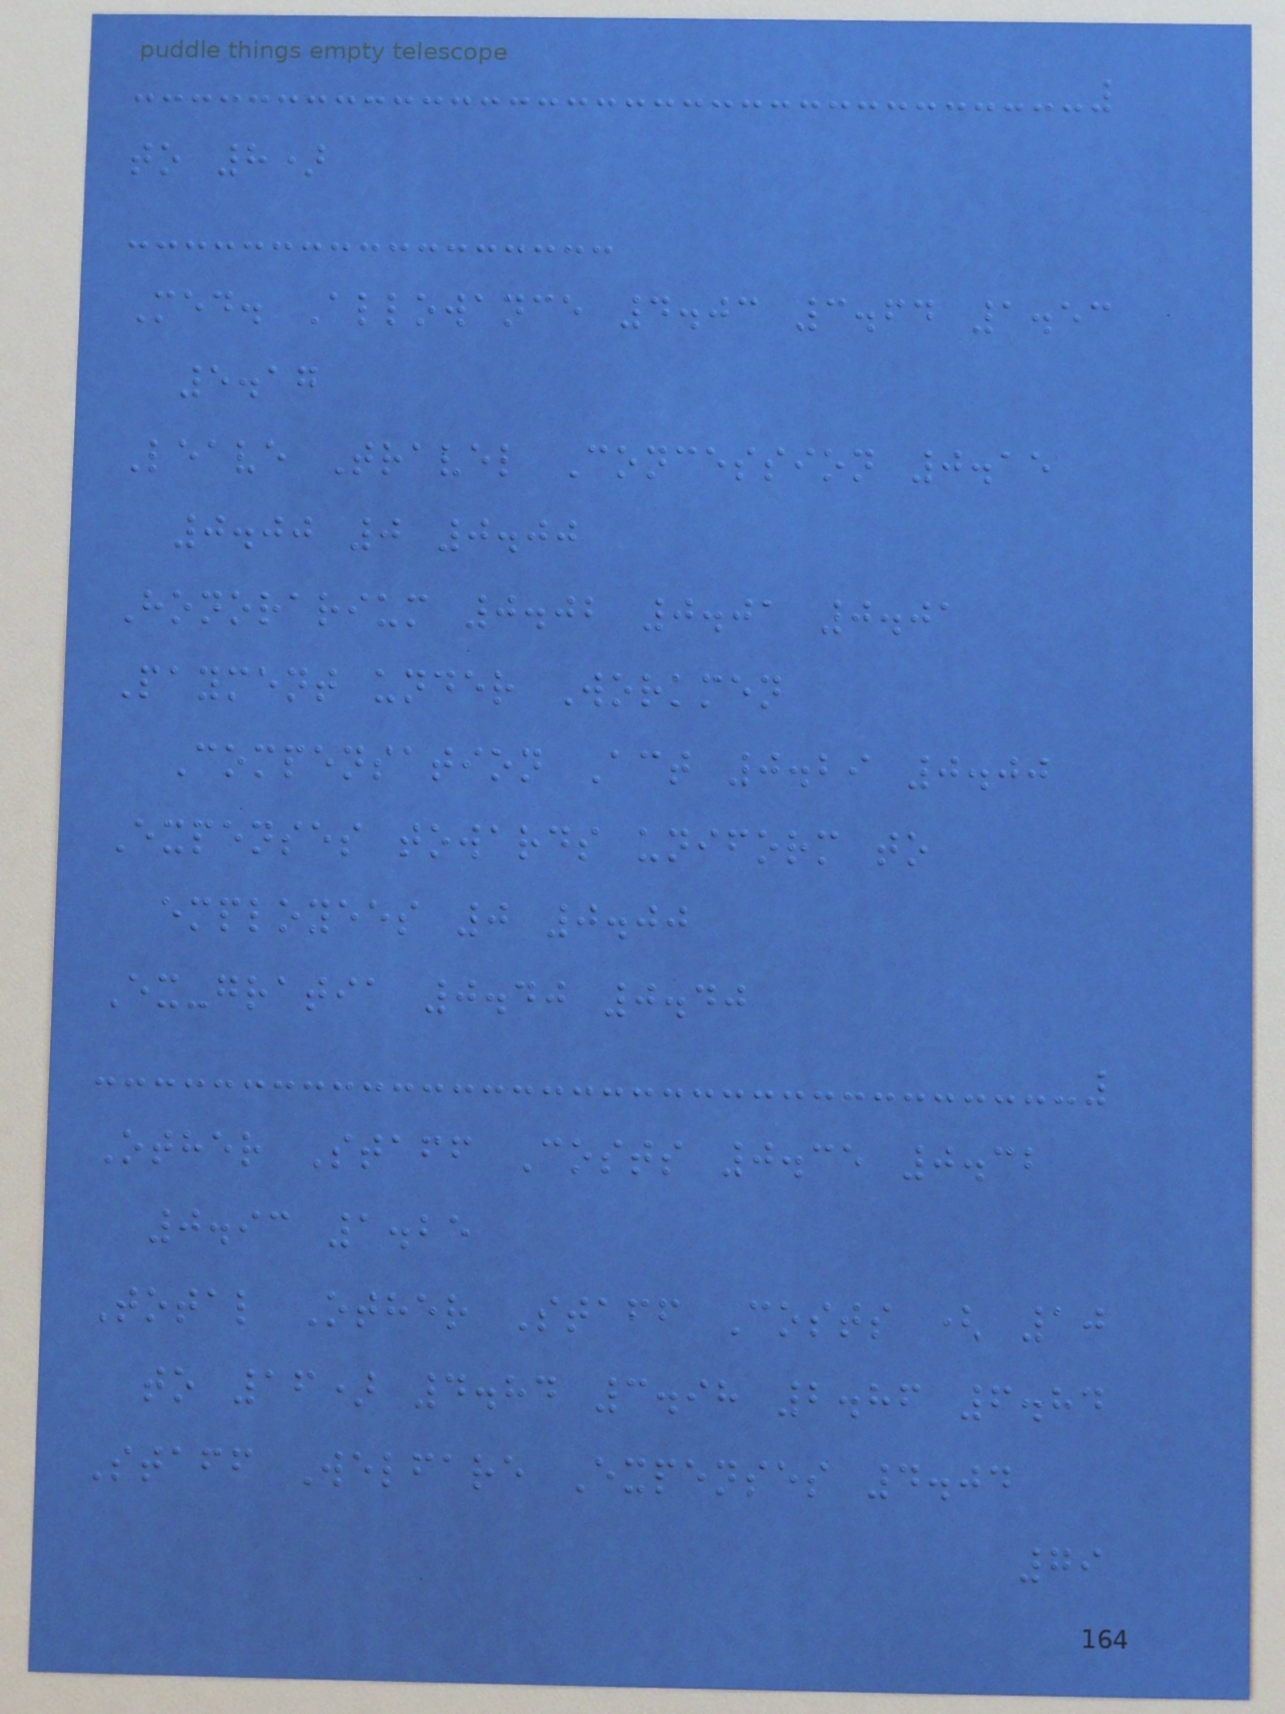to 8)
Med. Allowance 4.03 3.64 1.53
5.17
Leave Travel Concession 0.15
0.00 0 0.00
Honorarium 0.02 0.01 0.01
Payment under Workmen
Compensation Act 0.29 0.00
Expenses towards uniform to
employees 0 0.00
Ex-gratia 0.40 0.40
Other Staff Costs 0.35 0.32
0.93 1.25
Total Other Staff Costs ( 10
to 16) 4.84 3.98 2.86 6.84
Staff Welfare Expenses 4.04
79
